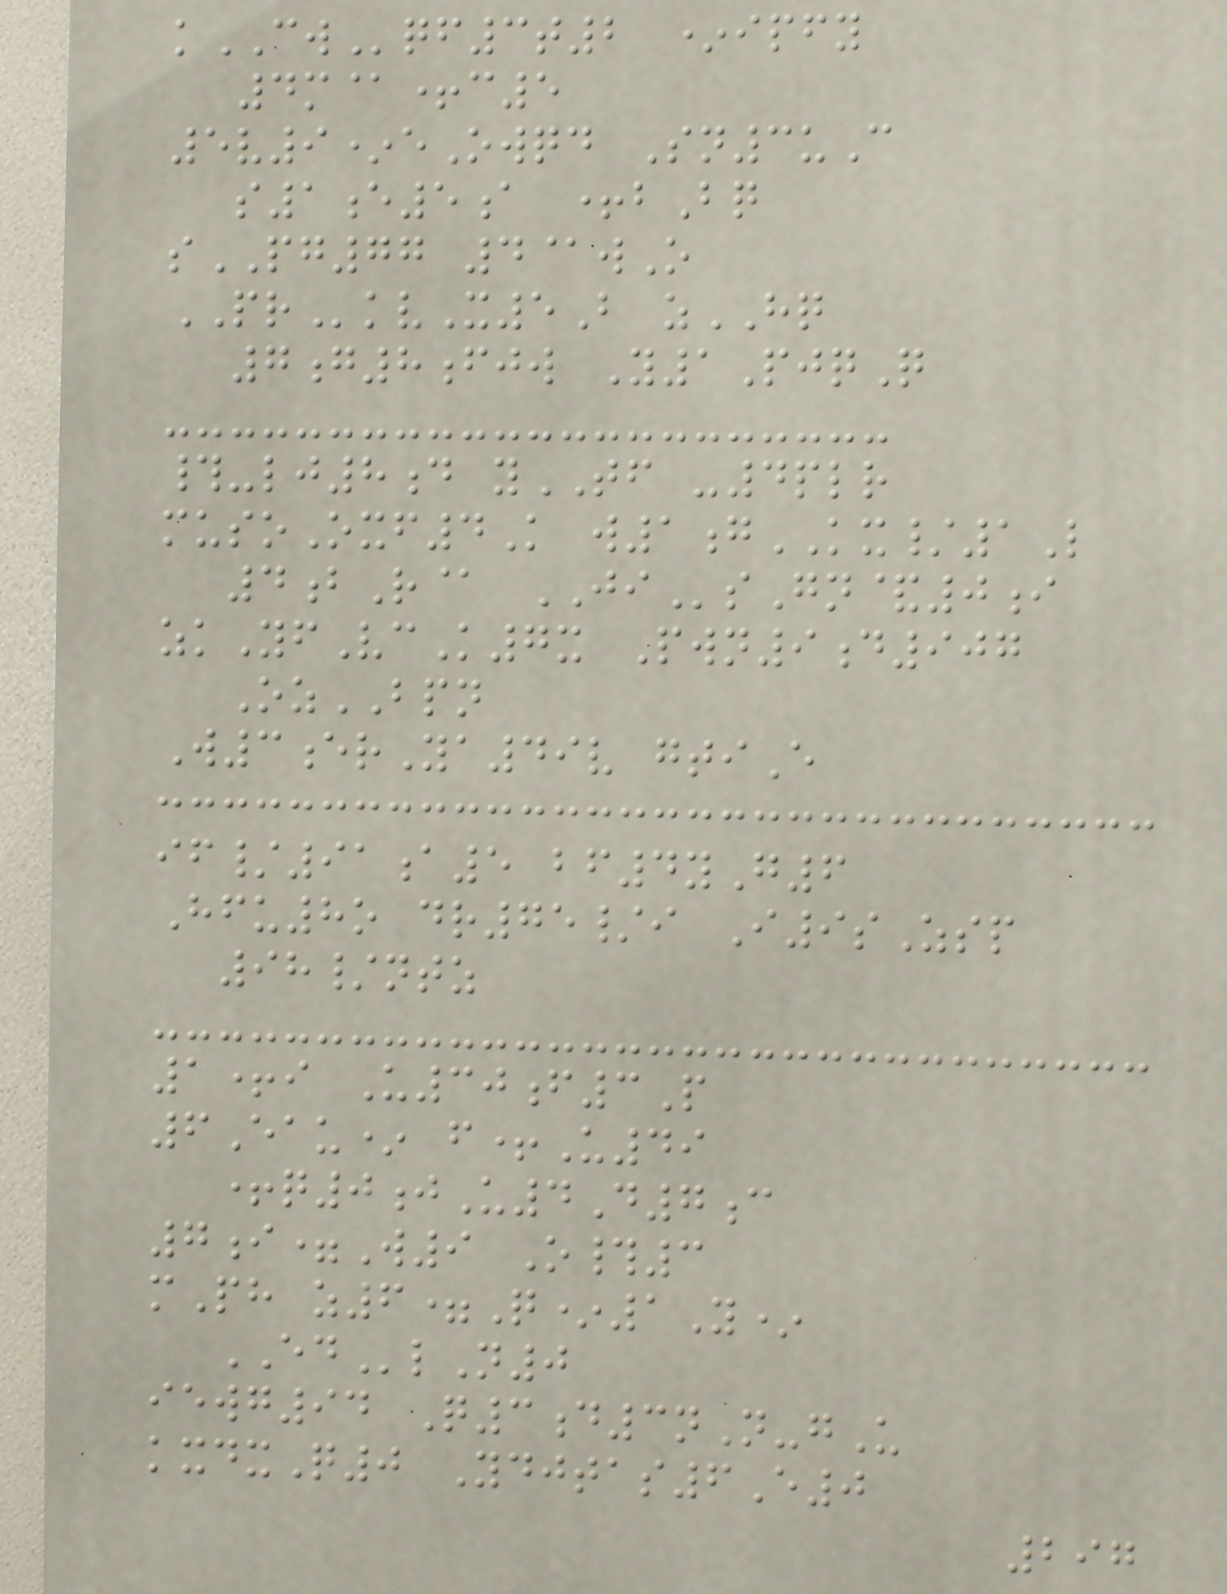kCWqf3t2 *ipfy
4m@+c5
5v9*eOwqd Sn3uC
s1e5a +bBq
sPG77 4@wO
PRkvX5B zHQ
7g8fjw Y1PjqQ
#-lj8d yTF -4plr
musoOxf4K w1gKX/1L
4bR@ JIsGn&0i
zkYfVcK7x Pwn9d907
OzBPN
W3erYa49v gtiE
if/91a5 bf4yG6
Hfu8o dr75/i I9sZsp
98/ntz
1+i U30f3P
6Eau* f+U49
+q0jU4D7c
7i=W9 O#3
mPh z6=Q*1Y*
EDlN0
iewg94 Q3d3nN-gU
kxdxQ0 Ydjtas6E0
297
